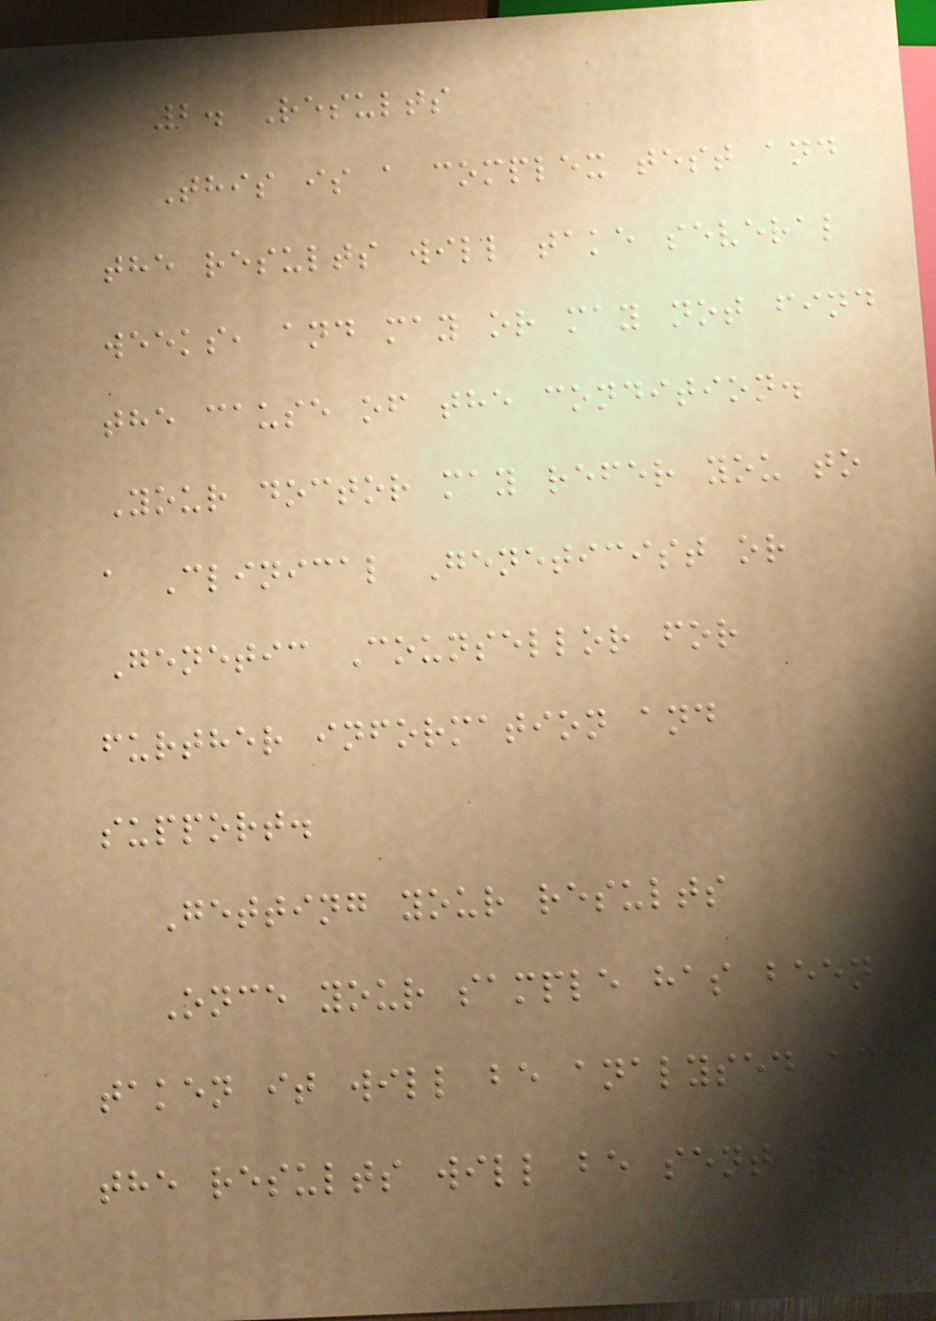2. Results
This is a complex test and
the results will take several
weeks, and may or may not find
the cause of the condition.
Your doctor may refer you to
a Clinical Geneticist or
Genetic Counsellor for
further information and
support.
Getting your results
Once your sample has been
taken it will be analysed and
the results will be sent to
